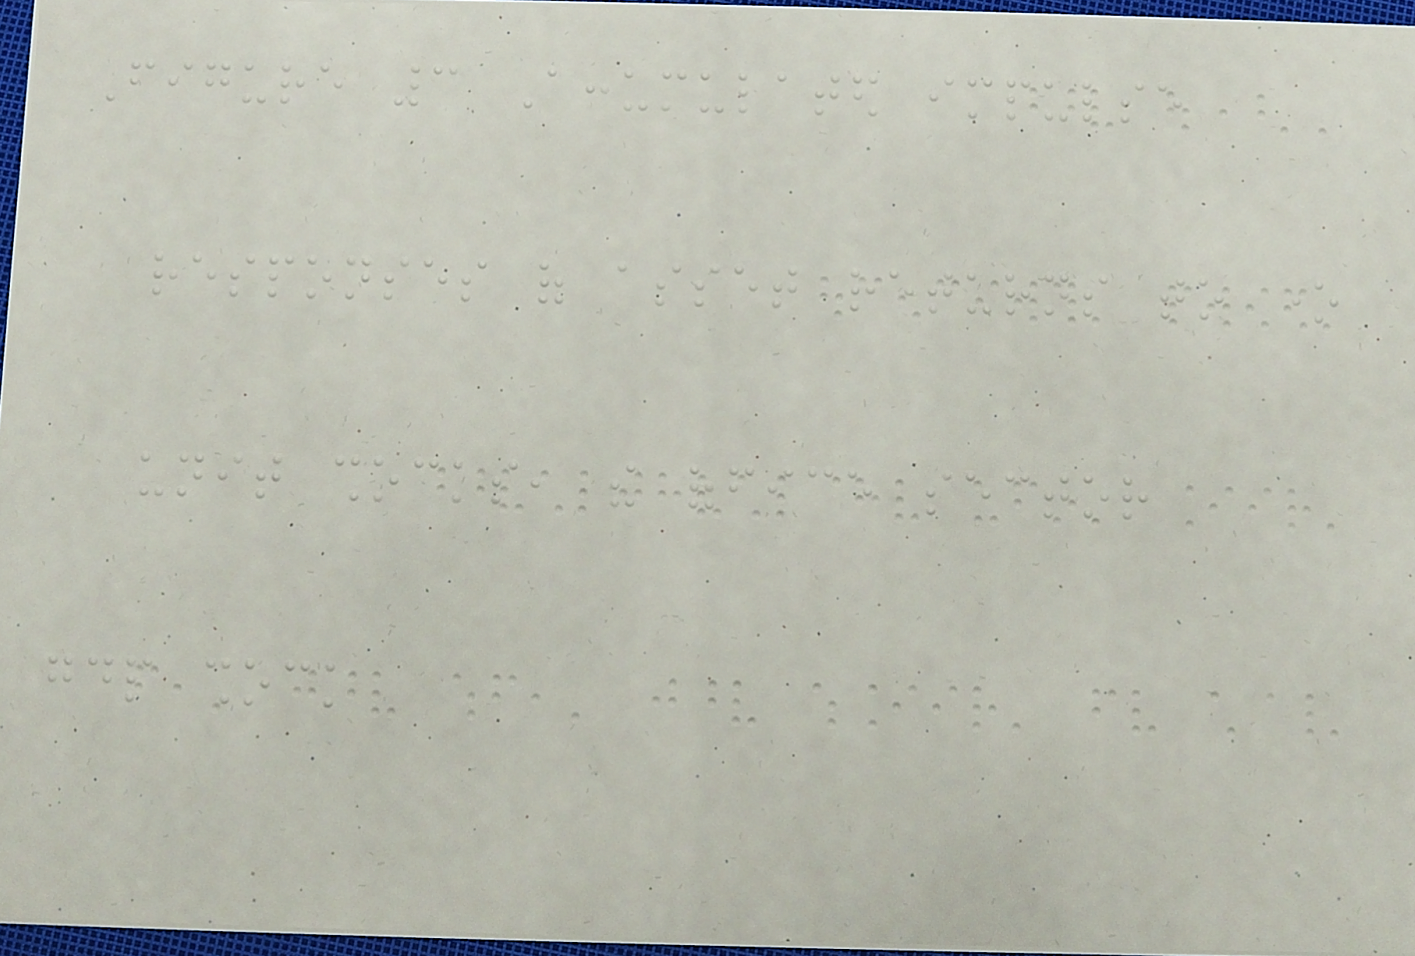Figure 3 Accumulated impulse
responses of asset returns to one
unit shocks, the office sector
gdp shock
